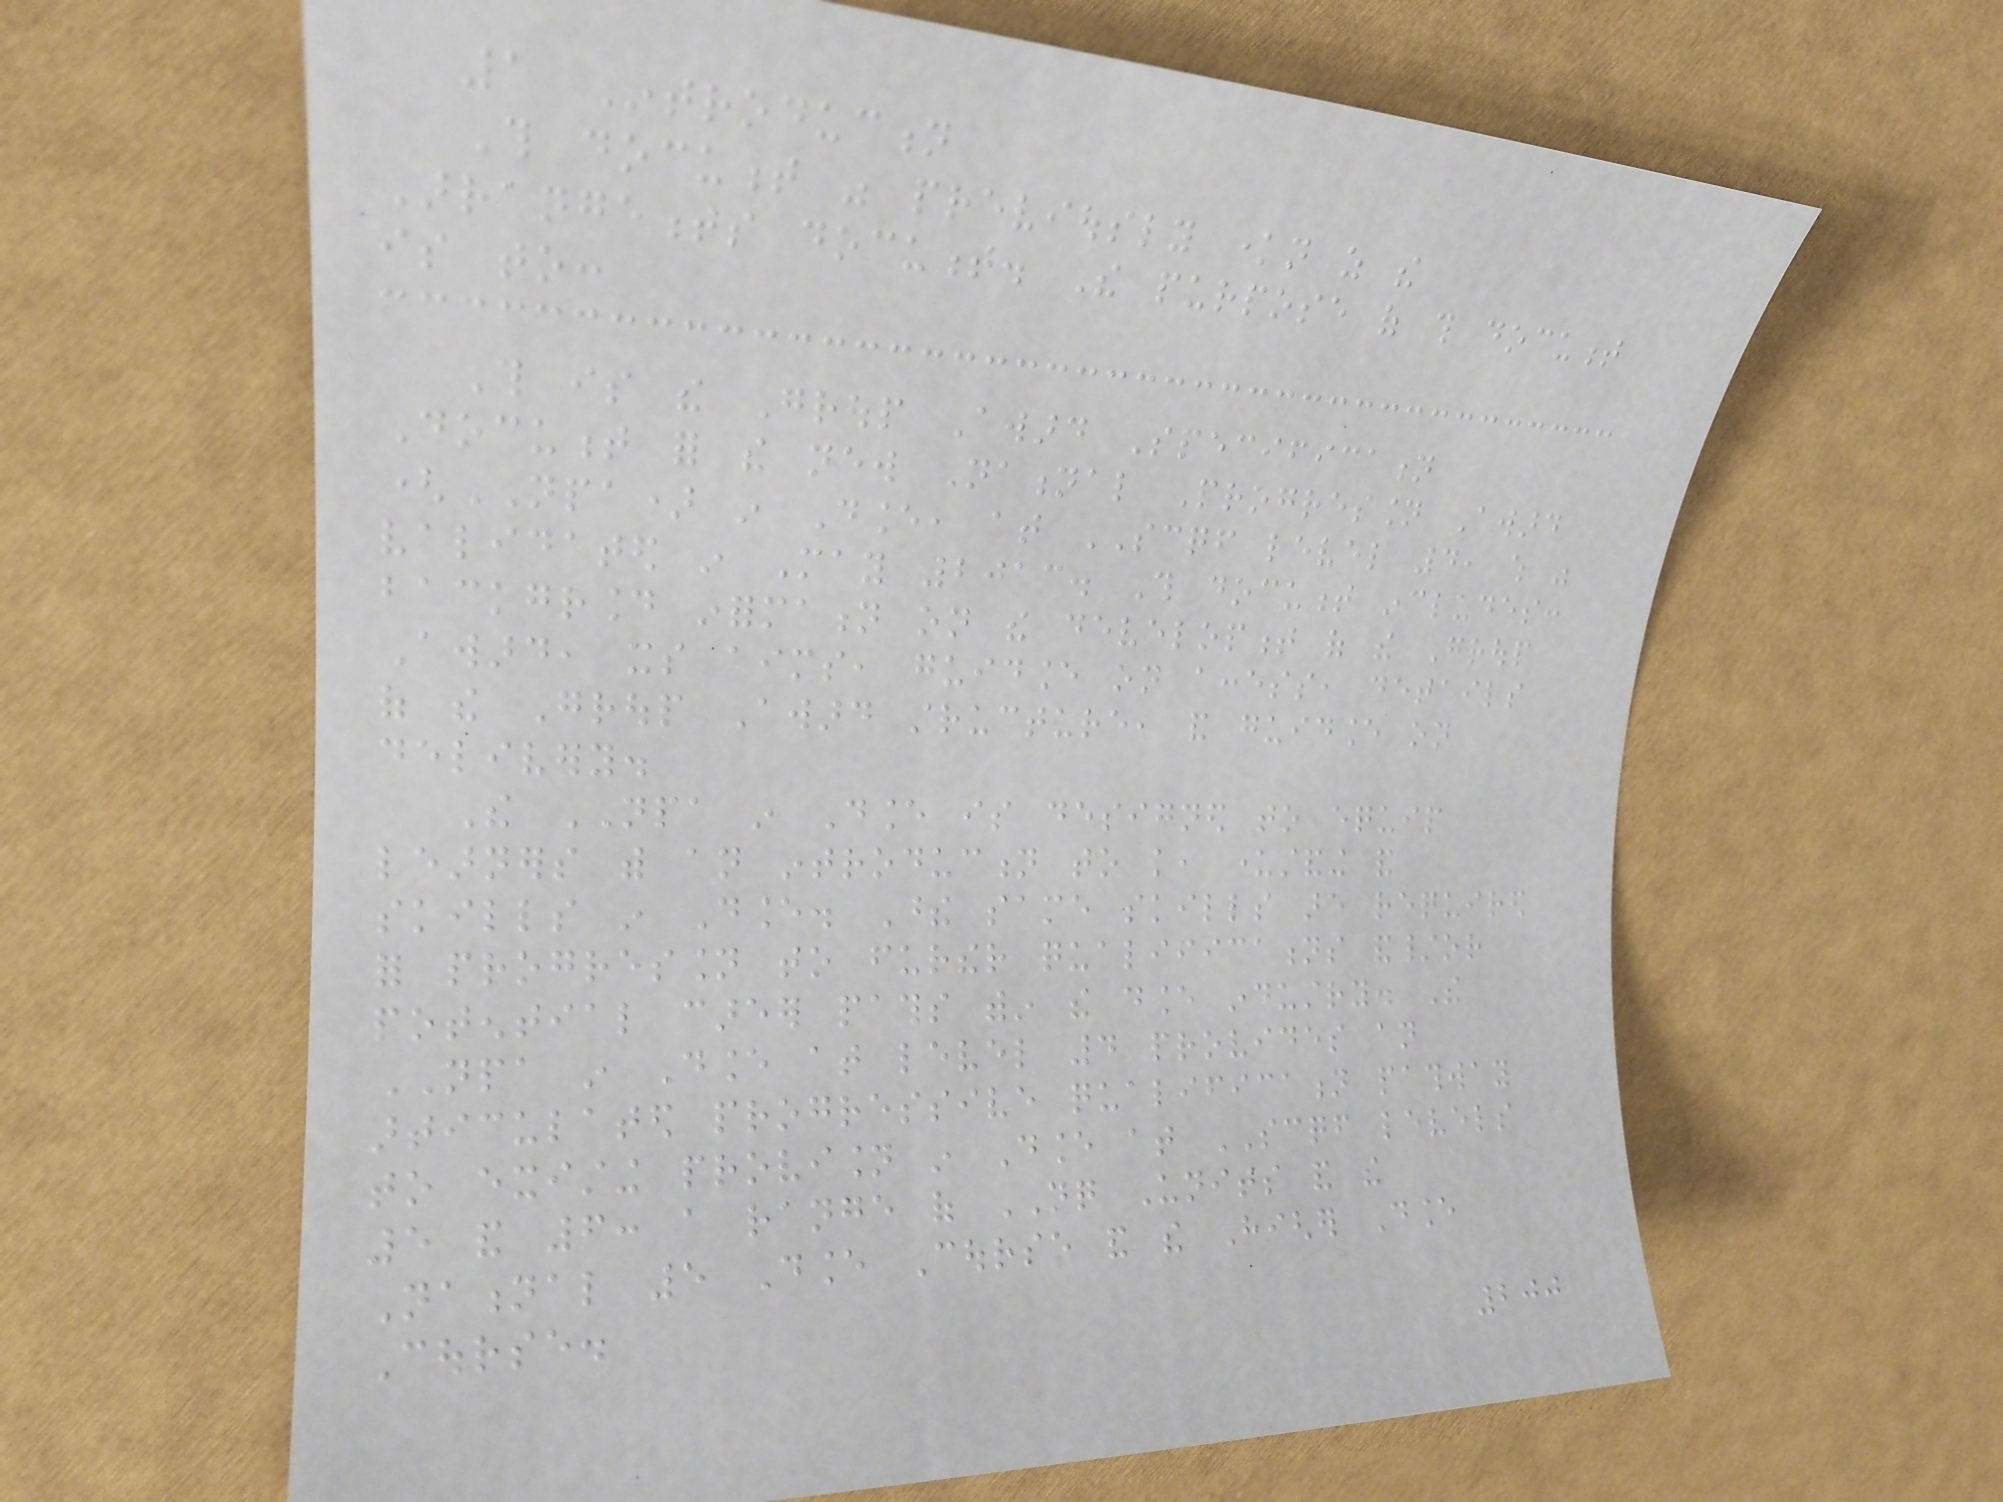1 Introduction
This document was previously known as the
Arrangements document. The purpose of this document
is to:
This is the Group Award Specification
Document for the new National Progression Award
(NPA) in Dance, at SCQF level 4, which was
validated in May 2013. This document includes:
background information on the development of the Group
Award, its aims, guidance on access, details
of the Group Award structure, and guidance on
delivery.
The NPA in Dance is designed to equip
learners with an introduction to knowledge, understanding and
skills in Dance. These same skills are required
for progression to further qualifications and/or
potential career paths within the dance industry. The
NPA in Dance at level 4 provides an
articulated progressive qualification pathway
to existing provision in Dance at SCQF levels
5 and 6: a range of NQ Units and the
National 5 Dance Course and the Higher Dance
Course.
200
